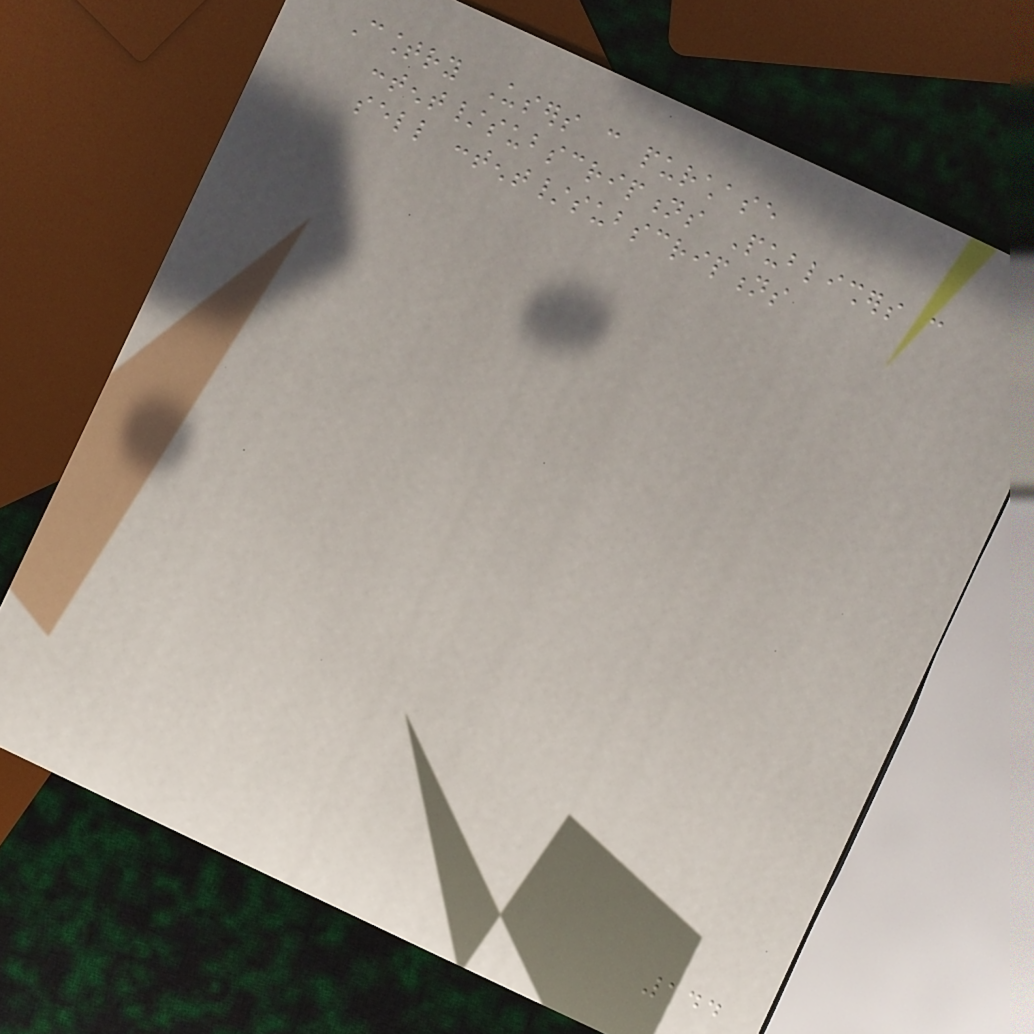Country Users can purchase
content/subscriptions Publishers can
sell content/subscriptions
144
